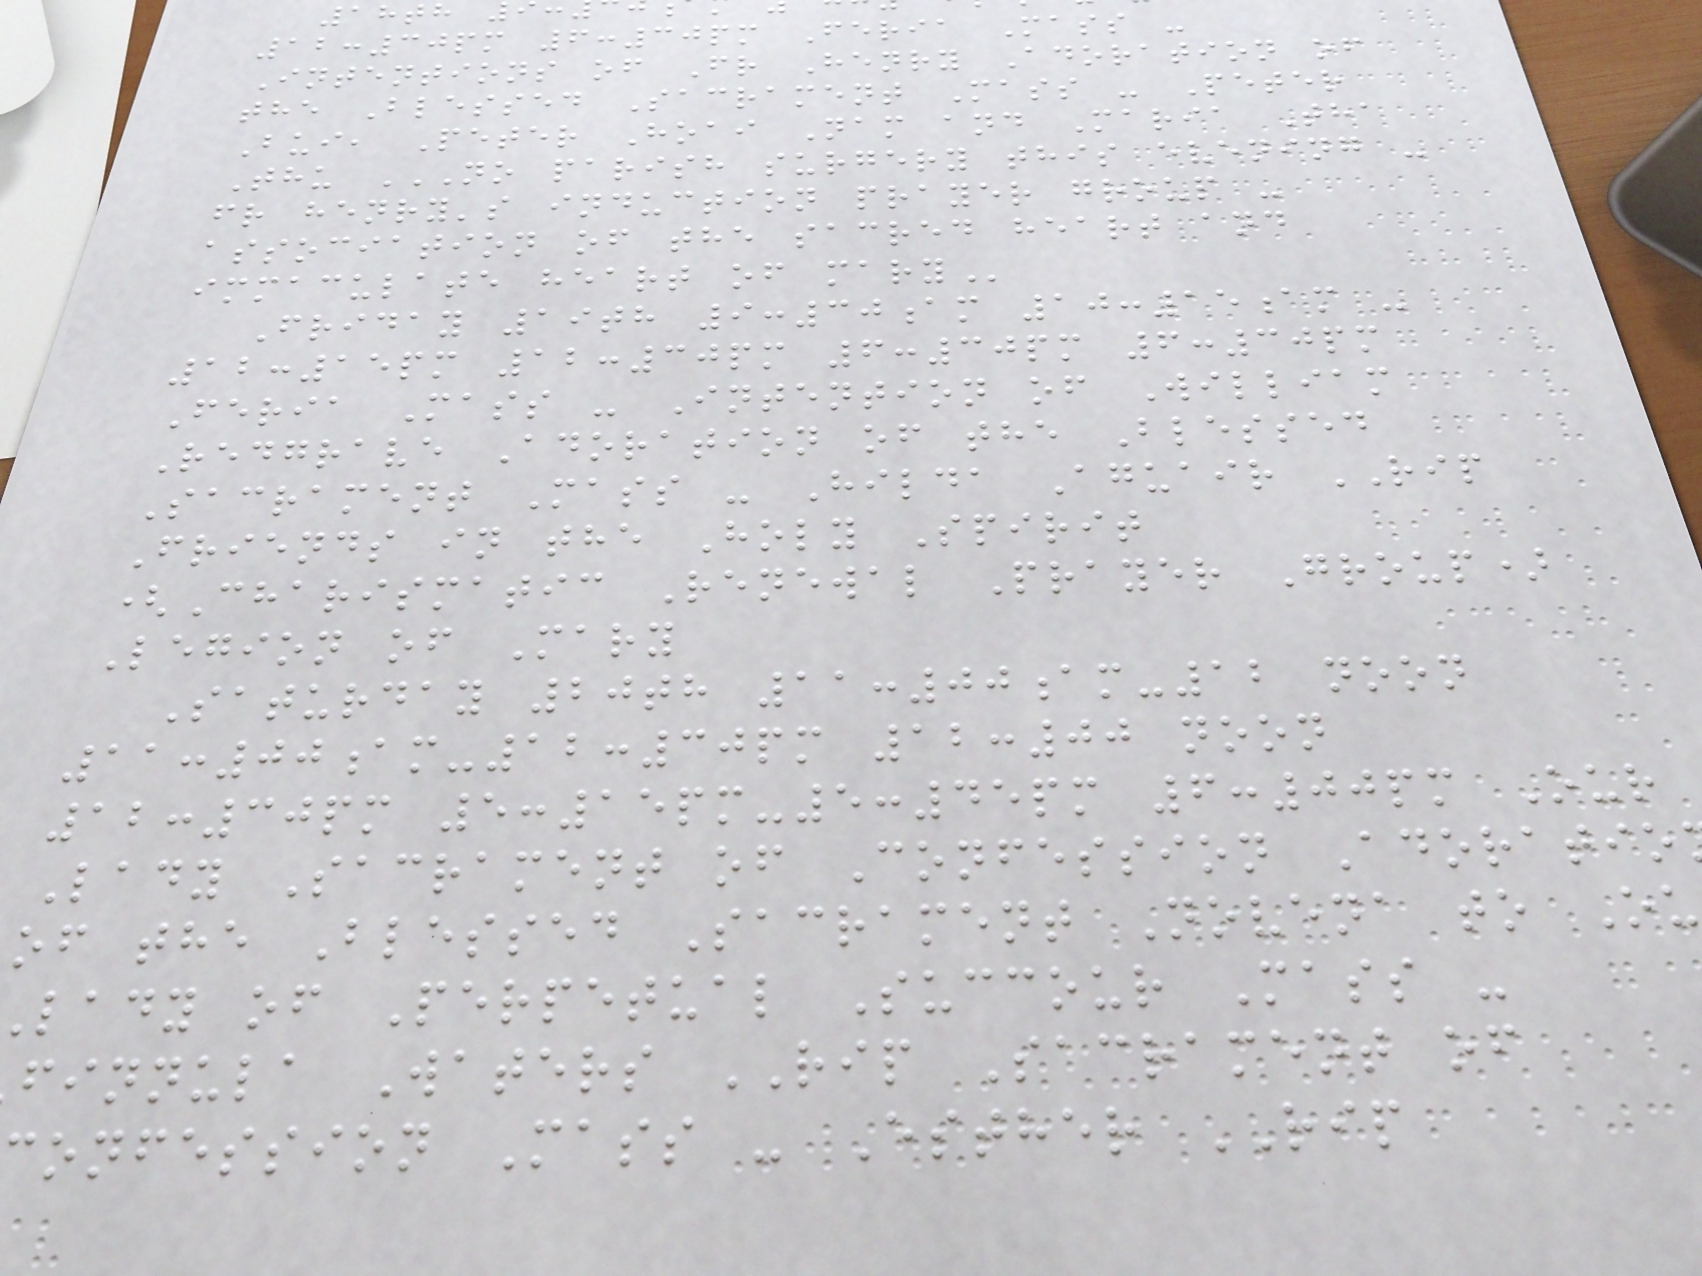12:30pm 6:30pm Feria Mass -
Intentions of Fr Henry Adoration of
the Blessed Sacrament Mass - Peter
Bui, Peter Hoai Nam and Maria Tha
Thu NO PARISH SURGERY THIS EVENING -
fr henry's induction prayer group -
association of the sacred heart and
immaculate heart of
Friday 19th 9:30am 10:15am -
12:15pm 12:30pm 6:30pm 6:30pm
Feria Mass - Intention of William
Redgrave Adoration of the Blessed
Sacrament Mass - Hilda Aguair RIP
Friends in the Holy Spirit
(Charismatic Renewal Prayer Group)
Legion of Mary
Saturday 20th 11:00am-12 noon
11:00am-12:30pm 12:00 noon
12:30pm 5:15pm-5:45pm 6:00pm Our
Lady Sacrament of Confession Adoratio
of the Blessed Sacrament Novena to Ou
lady of Perpetual Succour Mass -
finnula Waters RIP Sacrament of
onfession Mass - Esther RIP
